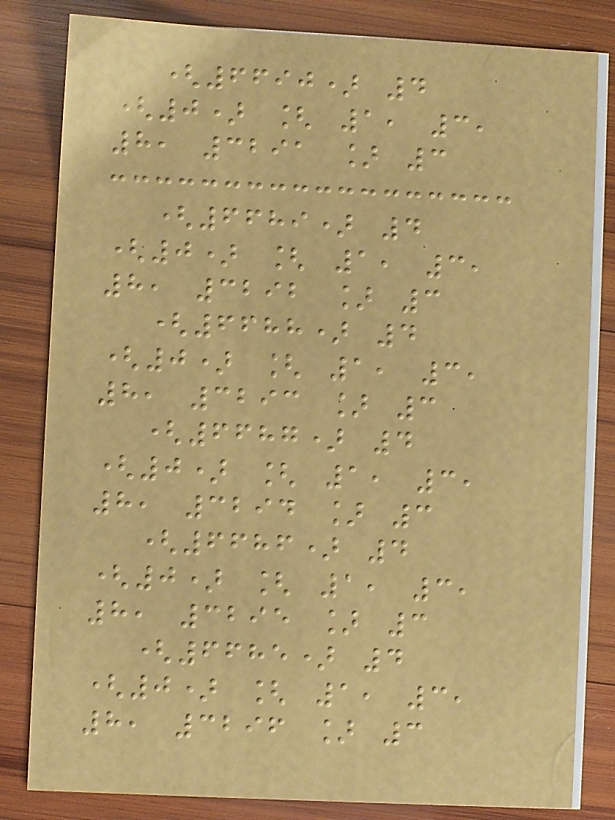(6690) 4
(0) [ 1, 3,
8, 3291 ] 3
(6689) 4
(0) [ 1, 3,
8, 3292 ] 3
(6688) 4
(0) [ 1, 3,
8, 3293 ] 3
(6687) 4
(0) [ 1, 3,
8, 3294 ] 3
(6686) 4
(0) [ 1, 3,
8, 3295 ] 3
(6685) 4
(0) [ 1, 3,
8, 3296 ] 3
